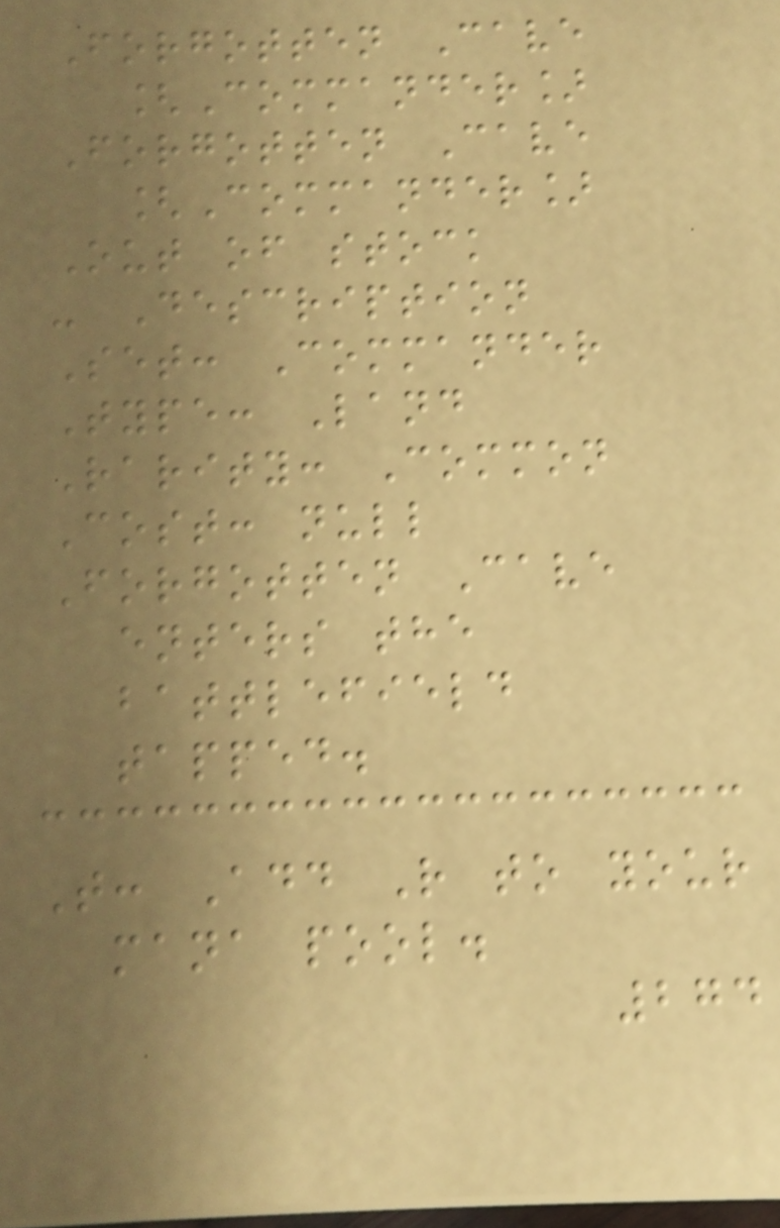Forgotten Cave
[Commander]
Forgotten Cave
[Commander]
Out of stock
- Description
Set: Commander
Type: Land
Rarity: Common
Cost: null
Forgotten Cave
enters the
battlefield
tapped.
T: Add R to your
mana pool.
274
